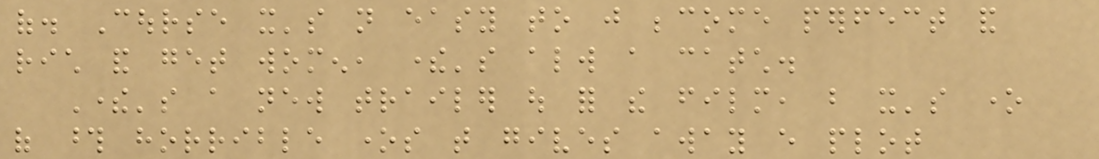of. Course it's not easy to just become perfect and
rich and get women, there's always a catch.
There's a new trailer out for the film, but it's one
of those horrible ones that gives away every plot
